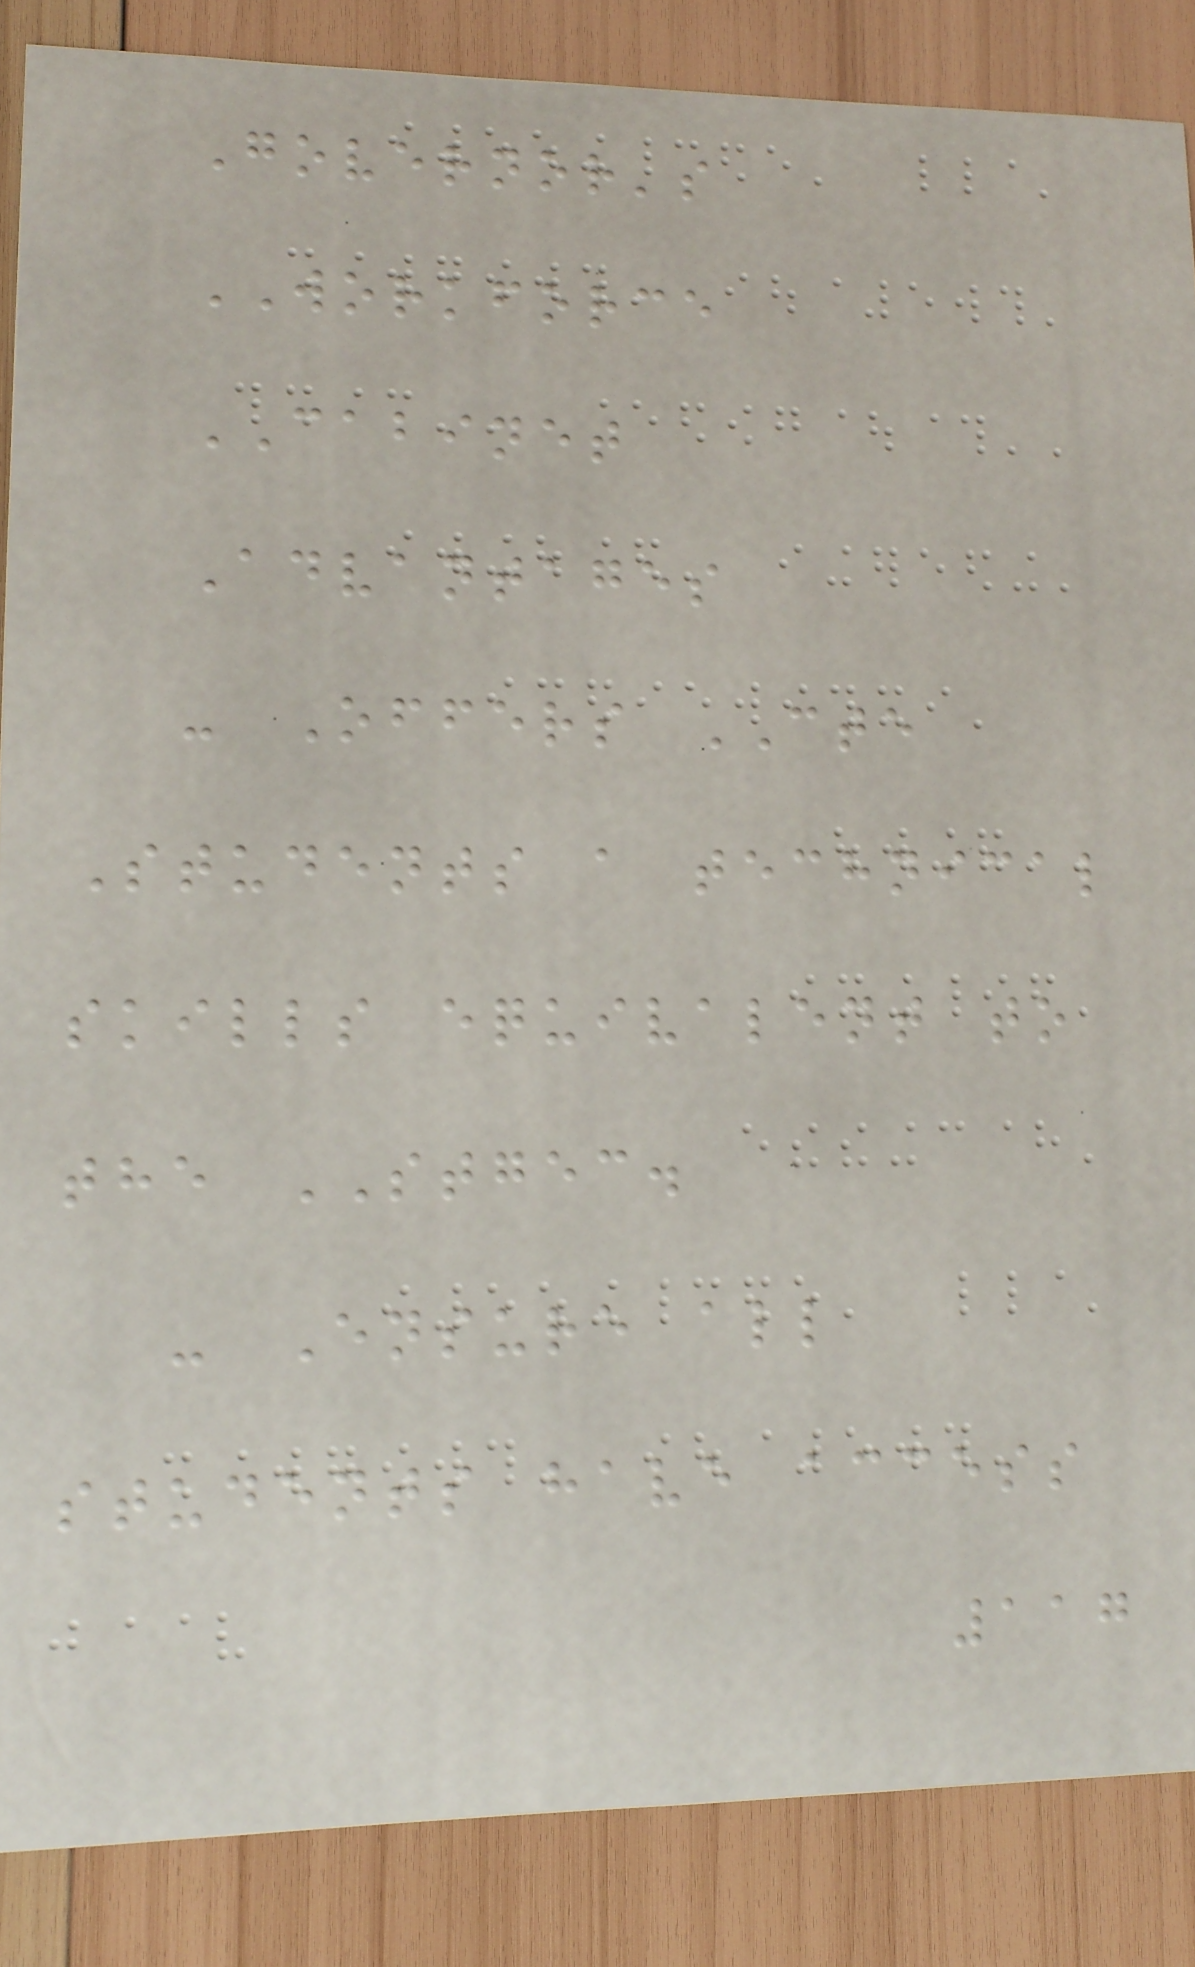Governor's
WORKFORCE
CABINET
Advantages
- Offers CTE
Students a technical
skills equivalent to
the STGEC.
- Ensure all
students have access
117
